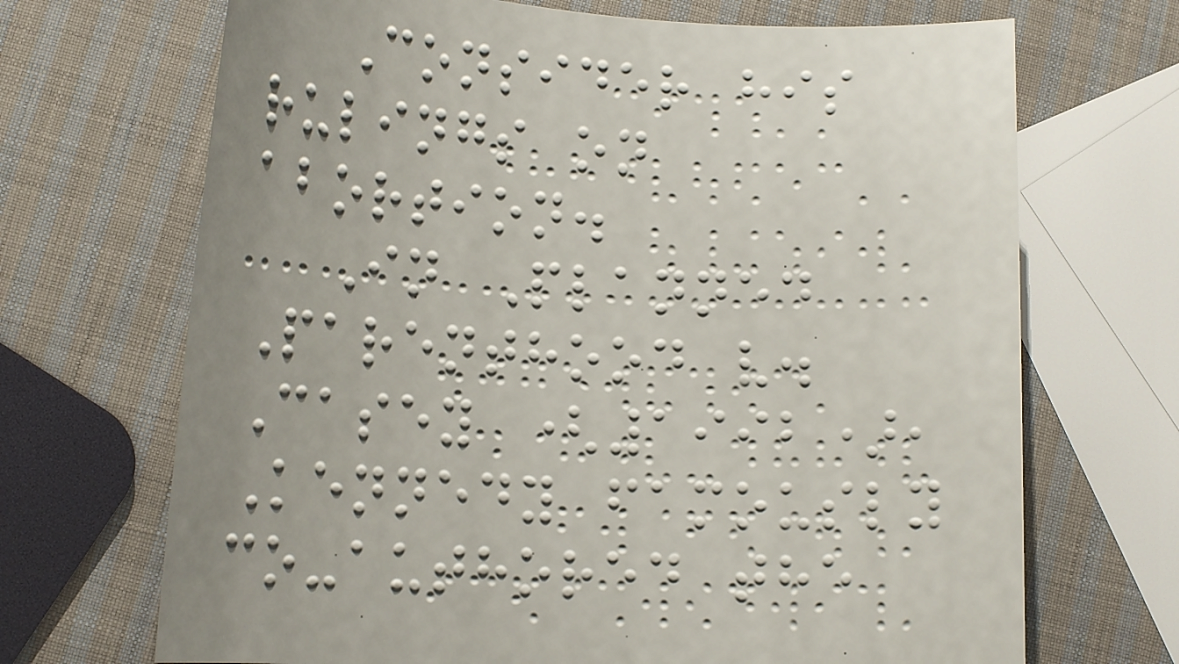Consider his
rulings on
abortion.
In Planned
Parenthood v.
Casey (1992),
Kennedy famously
co-authored the
